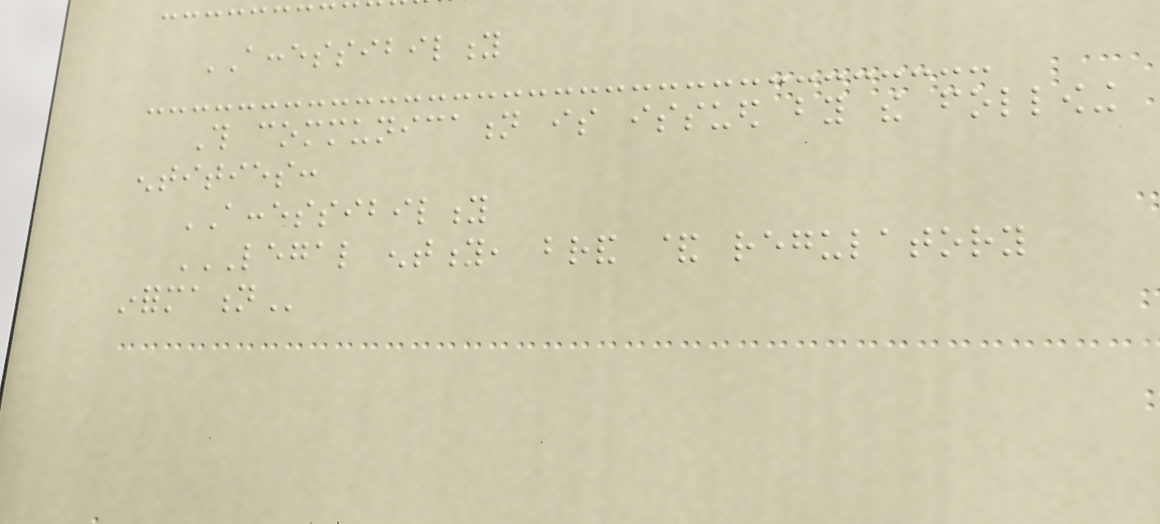ACCESSIBILITY
This communication is issued by the following
entities:
ACCESSIBILITY
LEGAL ENTITY, BRAND & REGULATORY
INFORMATION
